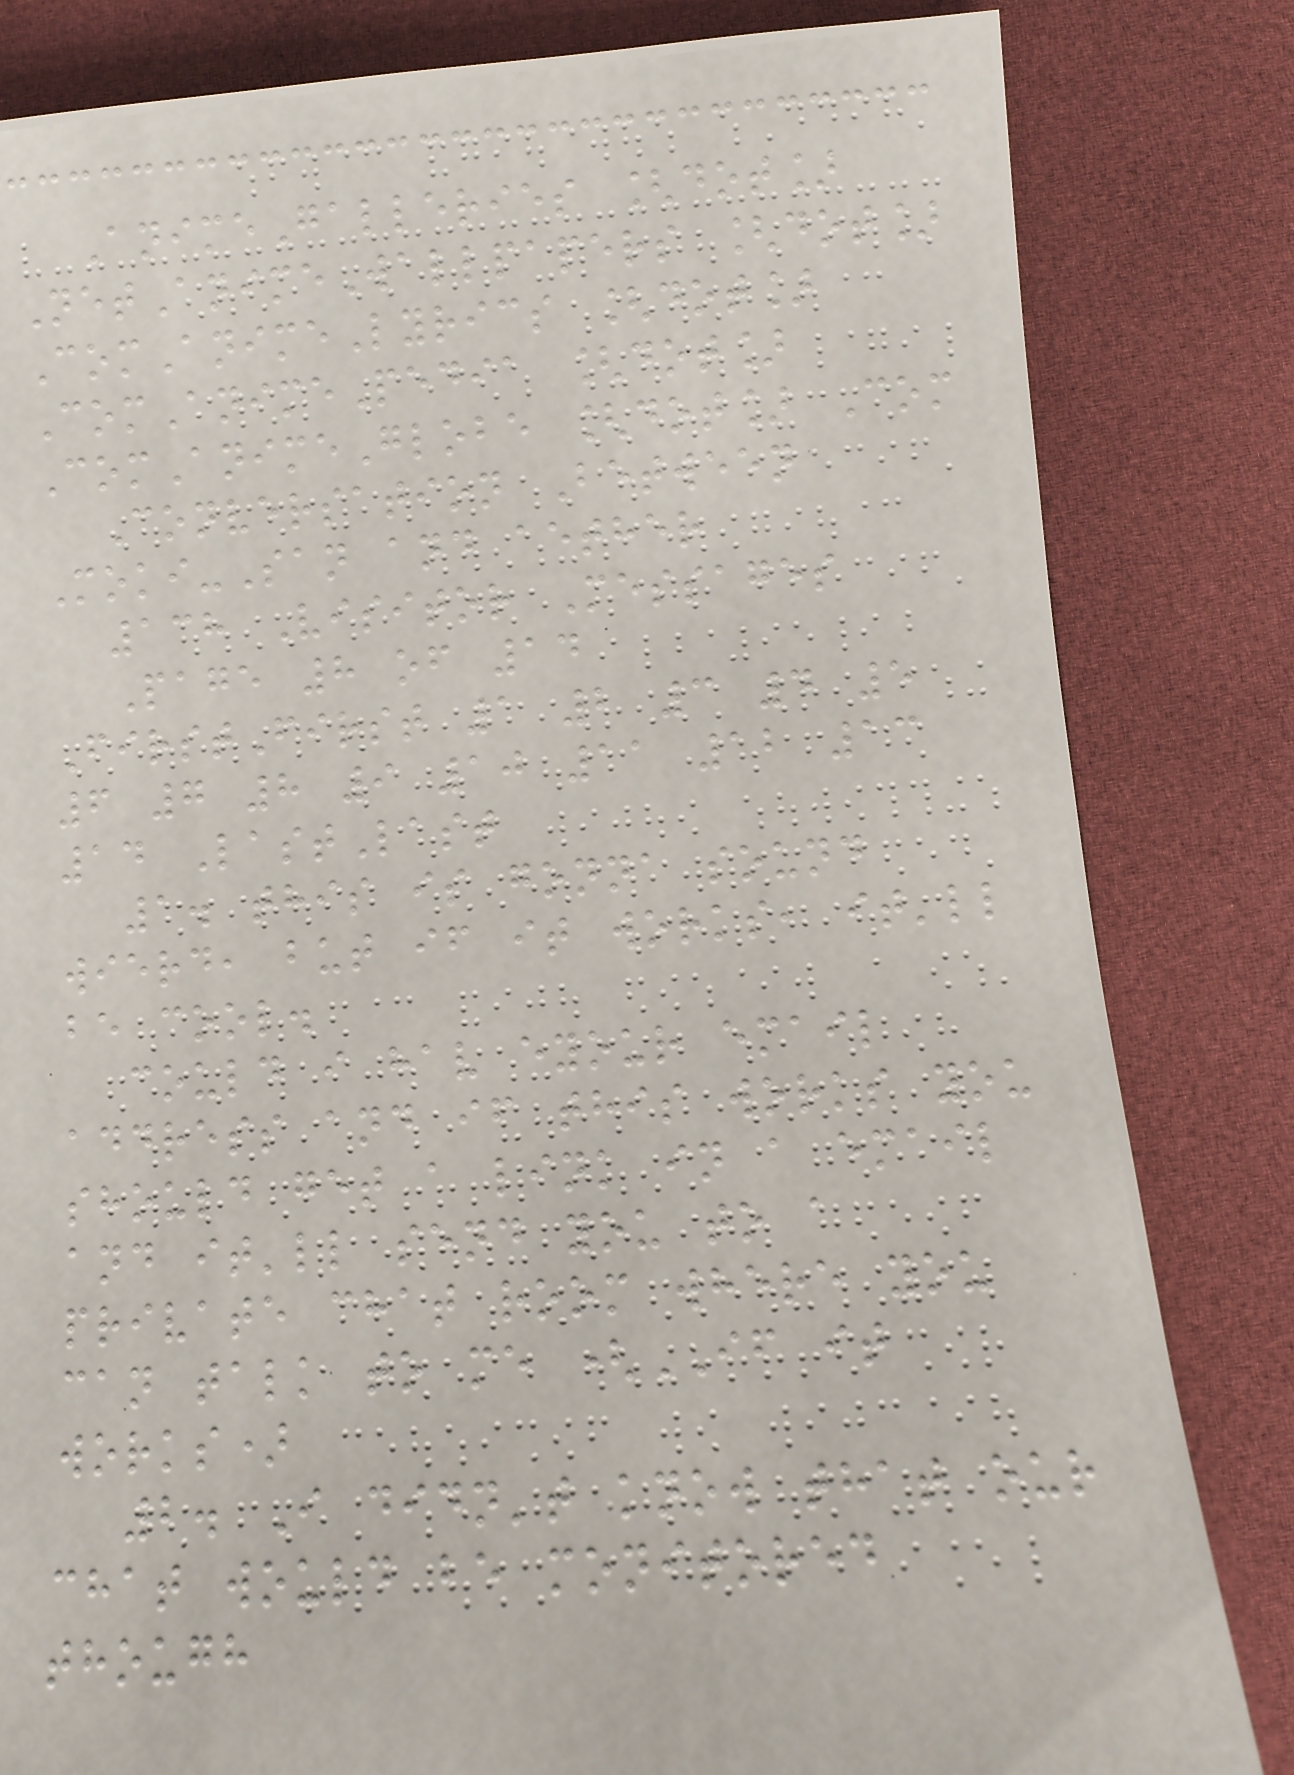AnimeGalleries [dot]
NetAnimeWallpapers [dot]
ComAnimeLyrics [dot]
ComAnimePedia [dot]
ComAnimeGlobe [dot] Com
Conversation Between
Moki-San and aether
138 Visitor Messages
Page 8 of 14
FirstFirst 1 2 3 4 5
6 7 8 9 10 11 12 13
14 LastLast
1. this is gonna sound
wierd, but if it works, it'll
be cool.
could i hav eyour email
address and if this works you
should get a link in a email
and it'll send you to a
private chat room where you
can talk to me (IF it
works)
2. I didn't know that our
chat would be monitored
though
